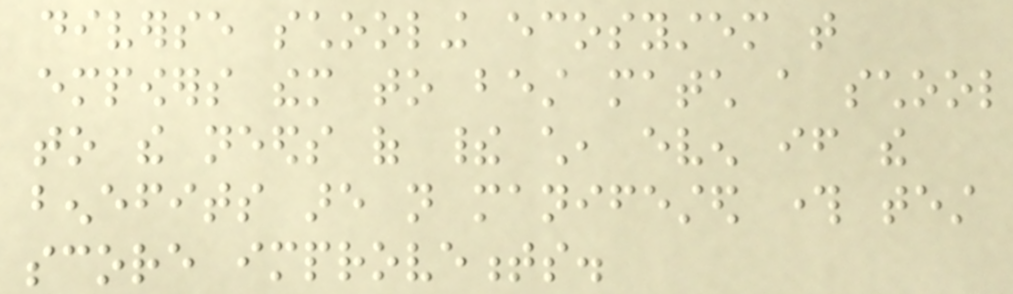diverse schooling ecosystem that
empowers them to best match a school
to the needs of their child, even if the
benefits are not manifested through test
score improvements.
